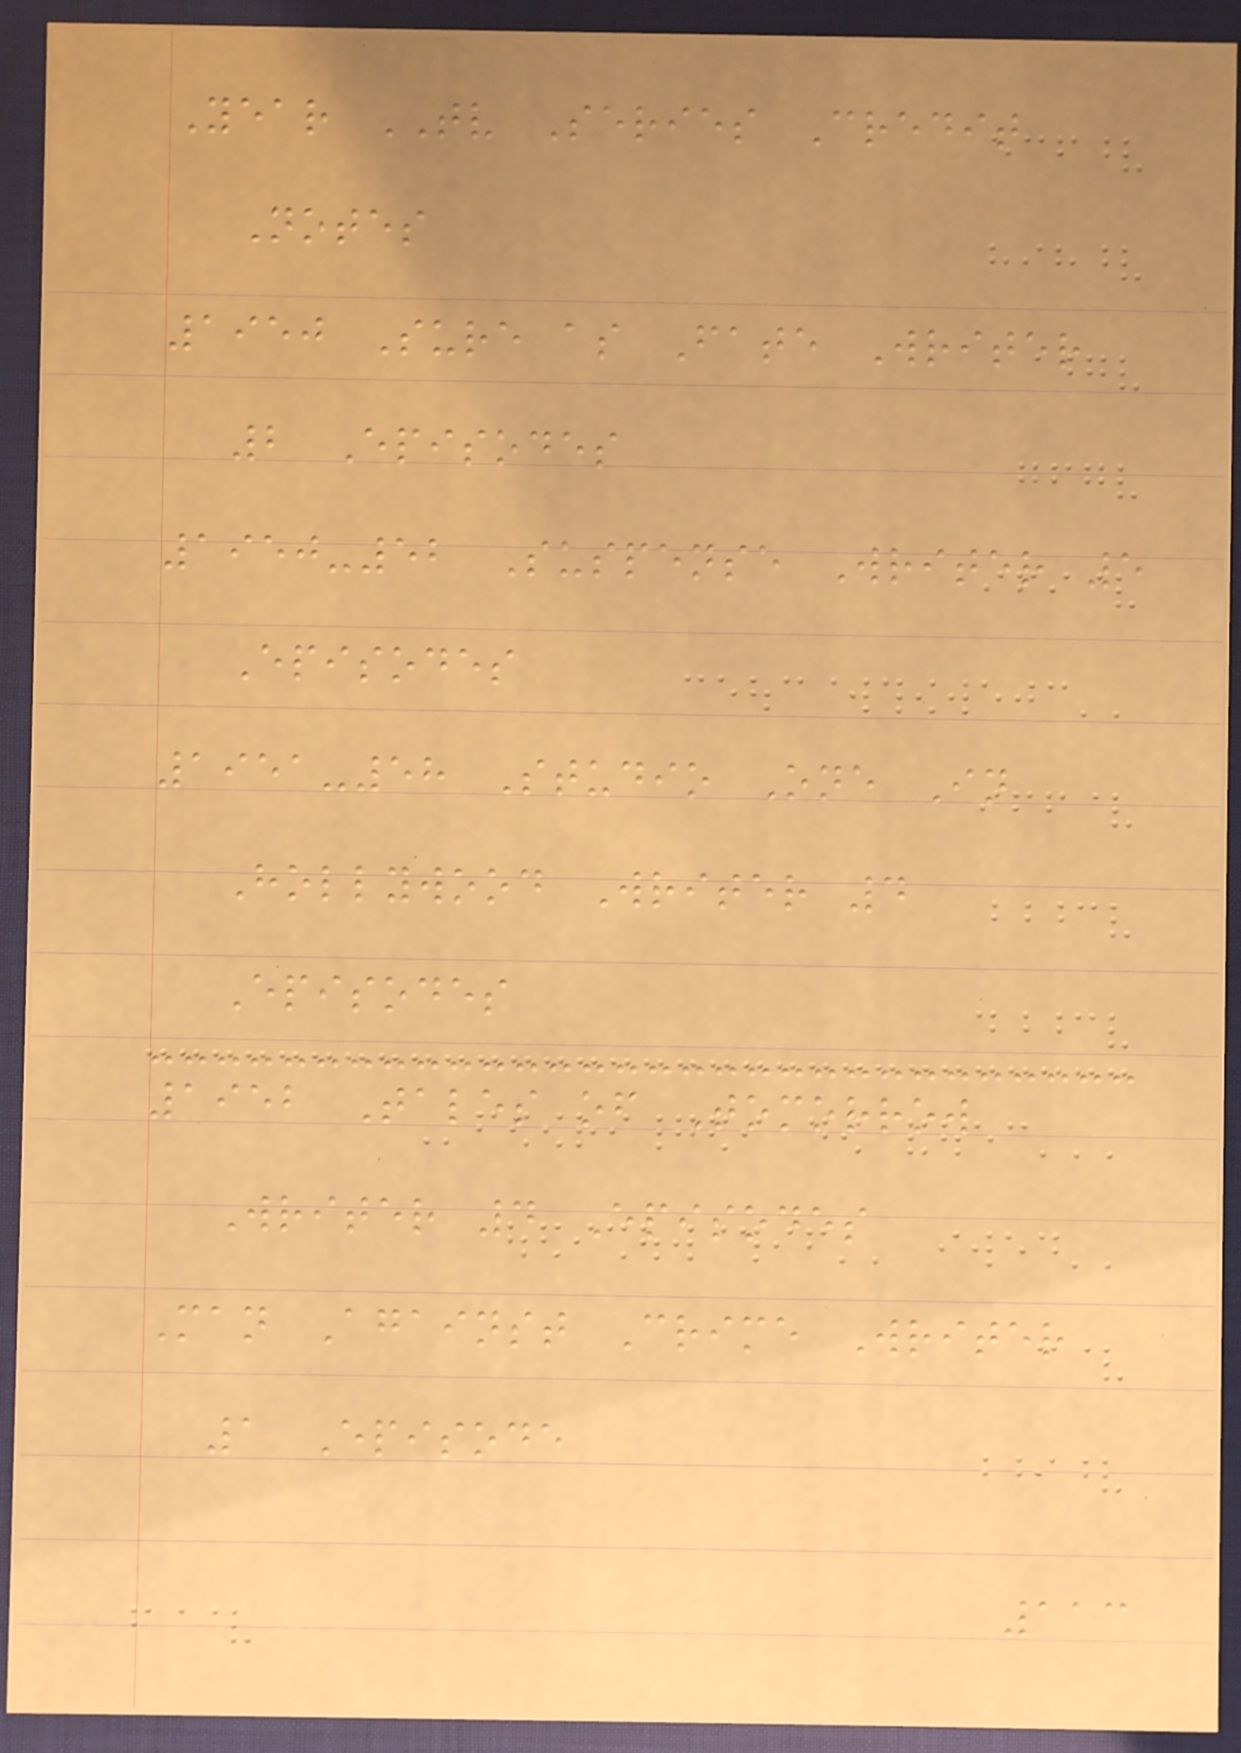Year TV Series Credit
Notes
1950 Sure as Fate Writer
2 Episodes
1950-52 Suspense Writer 5
Episodes
1951-58 Studio One In
Hollywood Writer 4
Episodes
1952 Tales of Tomorrow
Writer 4 Episodes
Man Against Crime Writer
1 Episode
113
